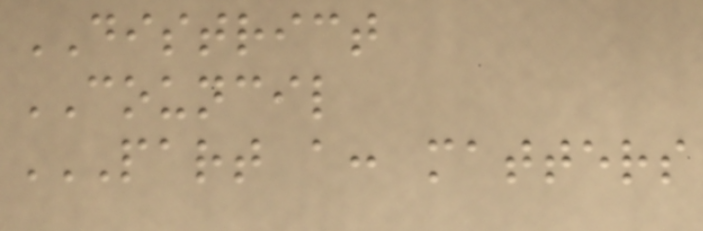DISTRICT
COUNCIL
PART A: MATTERS
